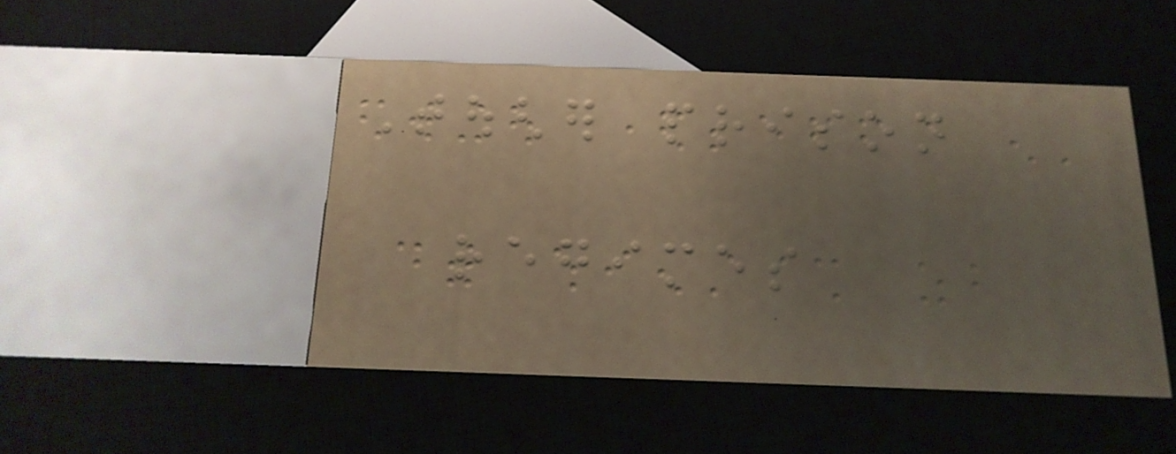Tougher prison
regimes
